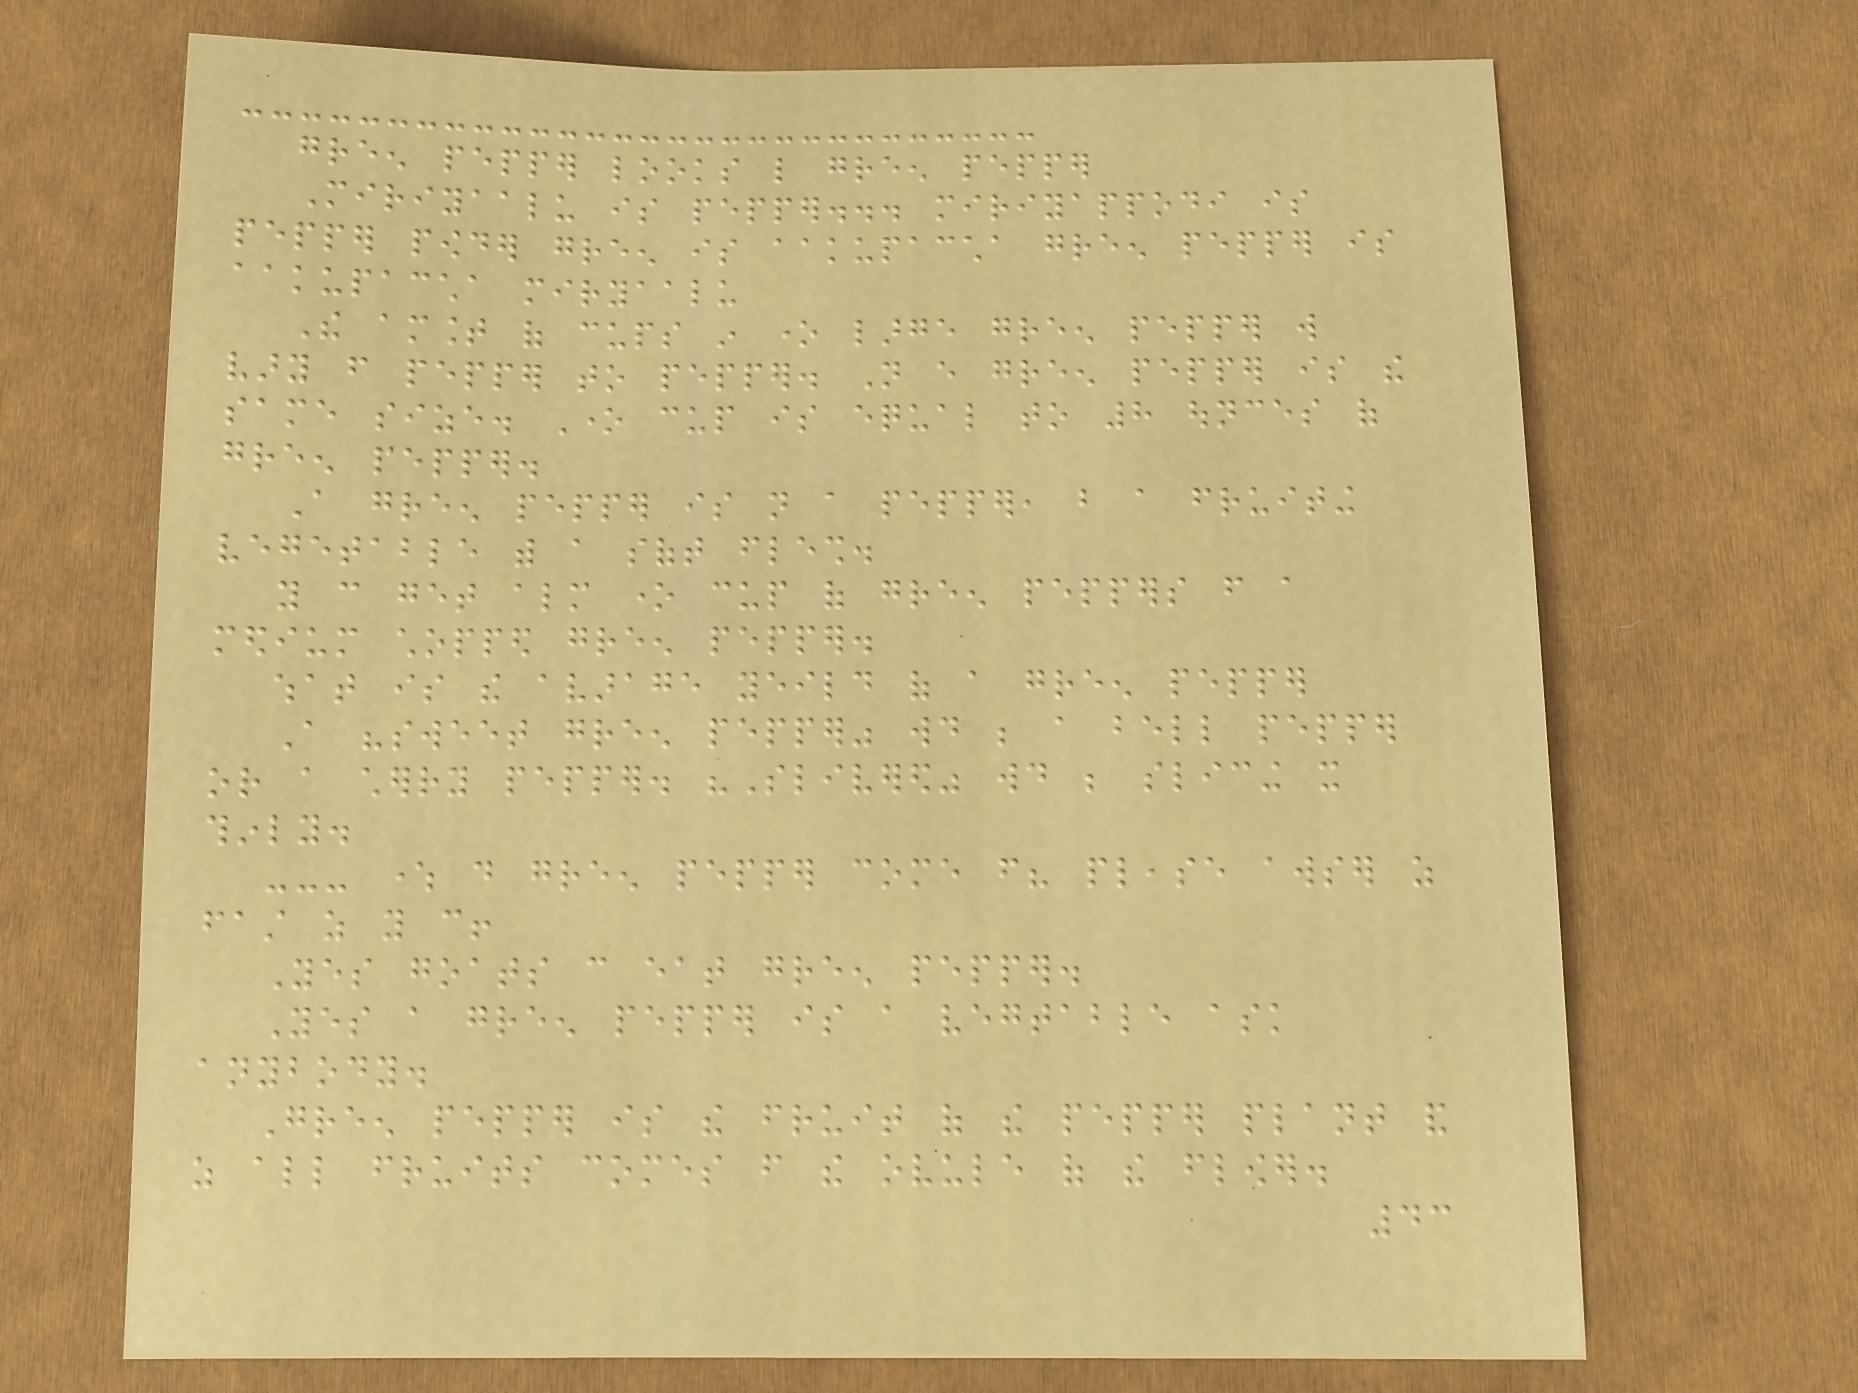green pepper looks like green pepper
Miriyaalu is pepper... miriyappodi is
pepper powder green is aakupaccha green pepper is
aakupaccha miryaalu
The amount of cups in one large green pepper will
vary from pepper to pepper. Not every green pepper is the
same size. One cup is equal to 8 ounces of
green pepper.
A green pepper is not a pepper, but a fruiting
vegetable with a soft flesh.
you can get almost one cup of green peppers from a
medium chopped green pepper.
what is the avarage yeild of a green pepper
A "sweet green pepper" would be a bell pepper
or a cherry pepper. "Slivered" would be slicing it
thinly.
--- where do green pepper come from? please awser as
fast as you can!
Yes goats can eat green pepper.
Yes a green pepper is a vegtable ask
anybody.
Green pepper is the fruit of the pepper plant and
as all fruits comes from the ovule of the flower.
43
